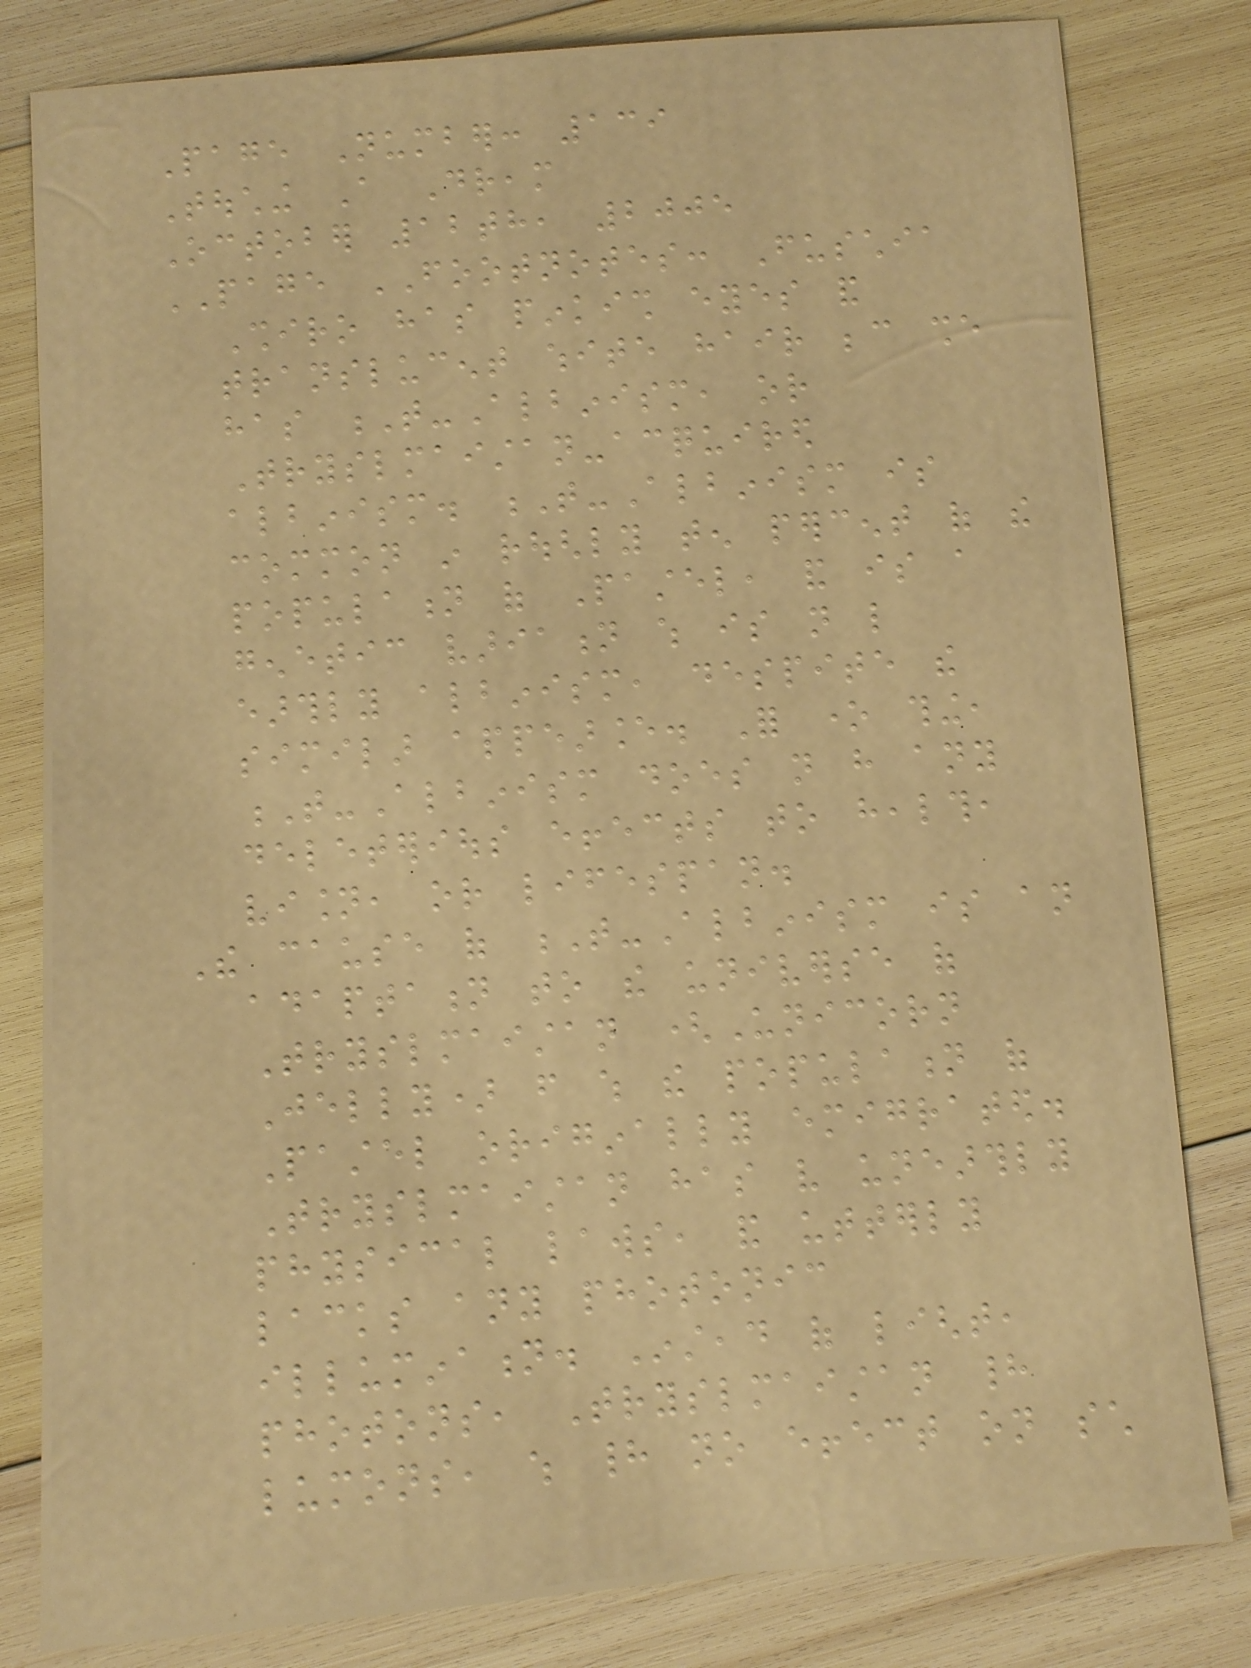Page Number: 139
Touching A Dream
October 12th, 2005
PAGE FOOTNOTES: Fuschia
Shiro has pinkish eyes and
translucent white hair because she
has T-Albinism, or
Tryslmaistan-acquired
albinism. T-Albinism is
common in roughly ten percent of the
population of Pastel, and is a
genetic variation which is not like
earthly albinism, despite the
similar appearance. For one thing,
T-Albinism does not have any
deleterious effects to health,
vision, or lifespan.
The cause of T-Albinism is an
adaptation to the universe of
Tryslmaistan (Unicorn
Jelly) from which the population of
Pastel originally emigrated.
Tryslmaistan has very unearthly
physical laws, and utterly
lacks any photonic
illumination. Instead of light,
photons, Tryslmaistan had
lumons, which had no effect on such
